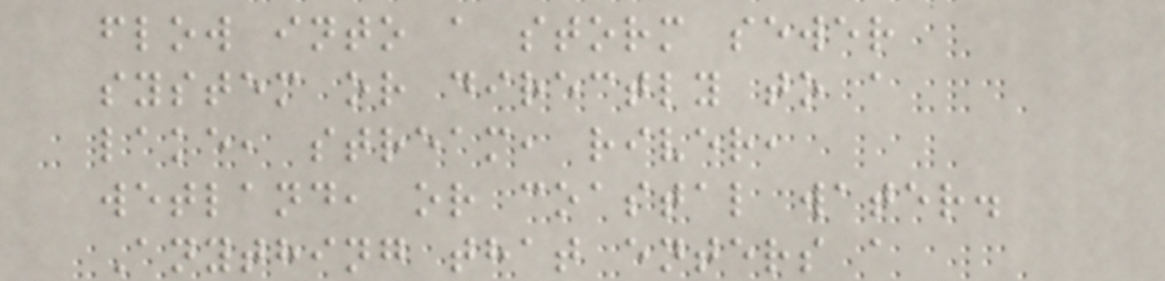flow into a storm sewer
system or directly to a
lake, stream, river,
wetland, or coastal water.
Anything that enters a
